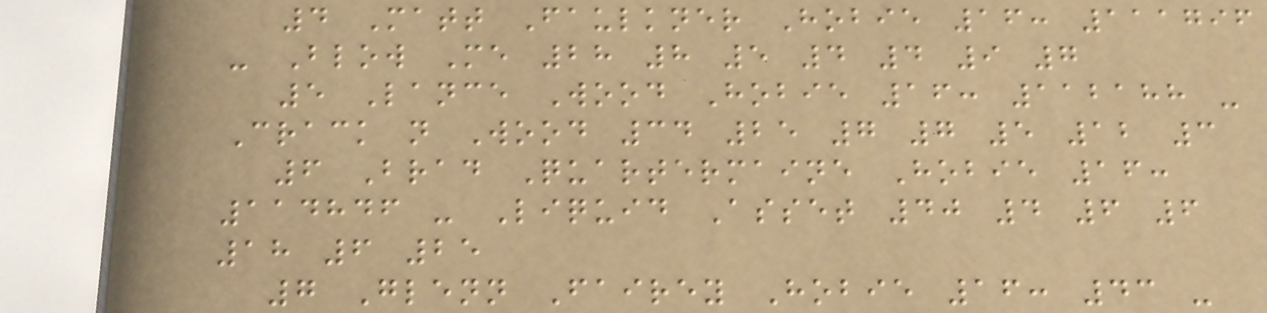4 Matt Faulkner Hobie 16: 111796
- Blow Me 28 8 5 4 4 9 7
5 Lance Wood Hobie 16: 112188 -
Crack n Wood 34 25 7 7 5 12 3
6 Brad Quartermaine Hobie 16:
114846 - Liquid Asset 40 4 6 6
18 6 25
7 Glenn Fairey Hobie 16: 43 -
